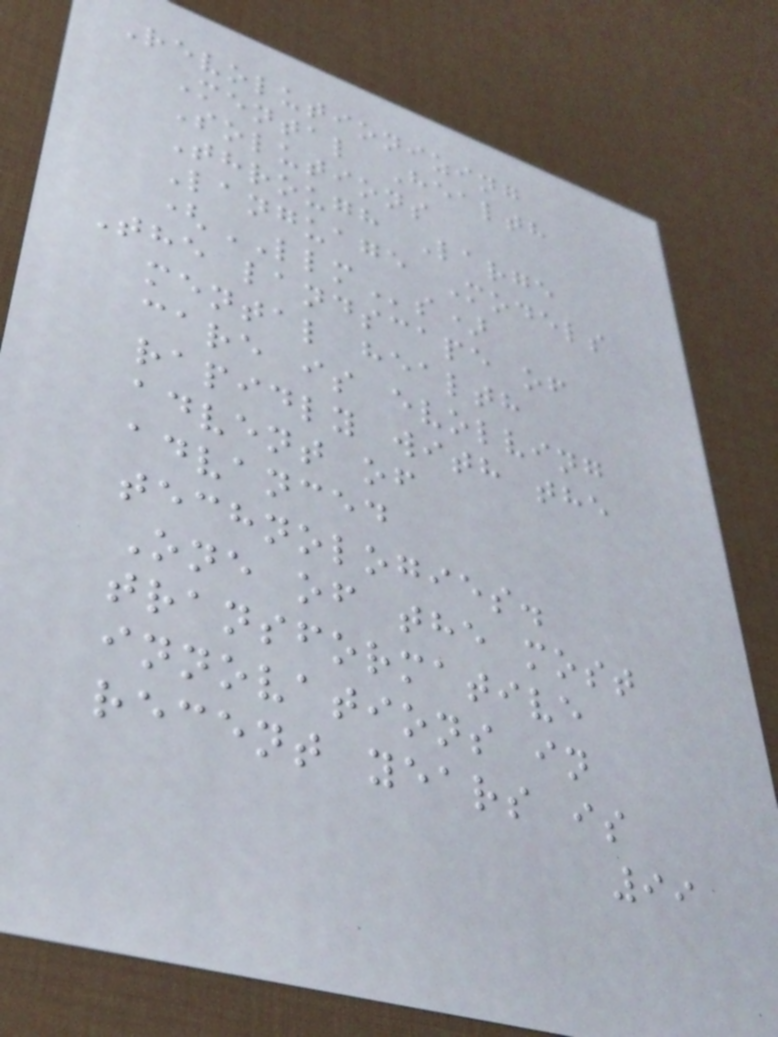Revolutionizing
Mental Health
Solutions
Through Large
Language Models
(LLMs)
The landscape of
mental health
care is evolving
rapidly with the
advent of
advanced
technologies.
One of the most
transformative
innovations in
recent years is
99
